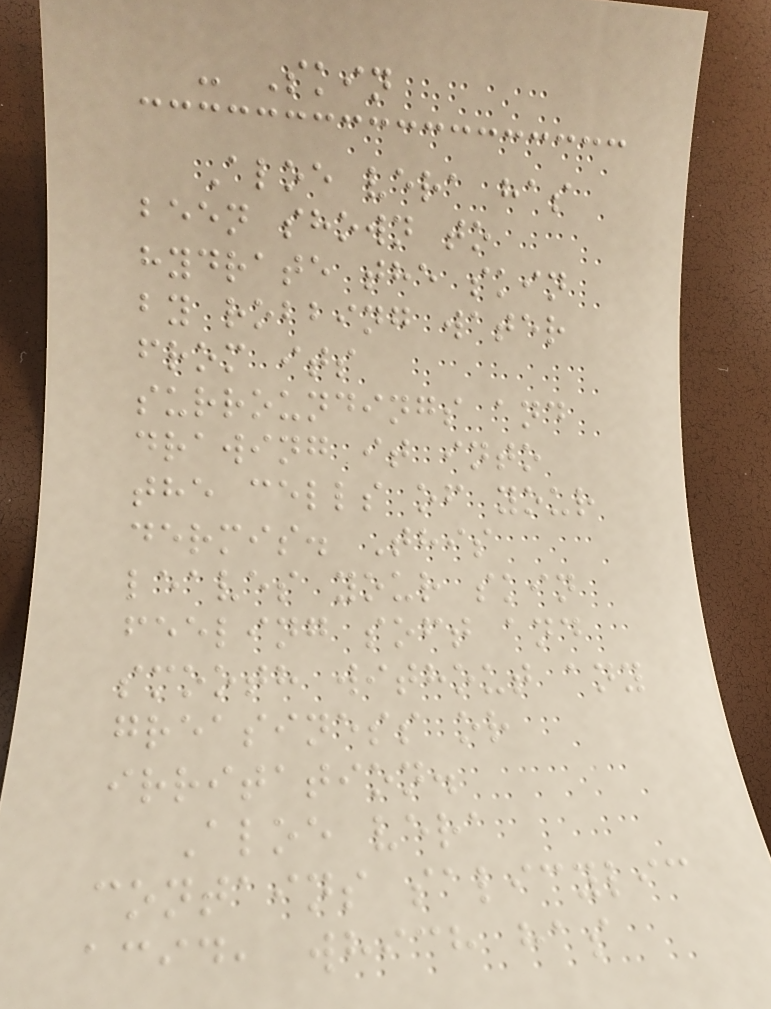- Skin
Aloe vera has
been shown to
hydrate the skin
by robbing water
from its
surroundings and
drawing it into
the cells of your
dermis. This
leaves your skin
feeling soft and
smooth without any
greasiness or
irritation.
Aloe vera
contains salicylic
acid, which has
